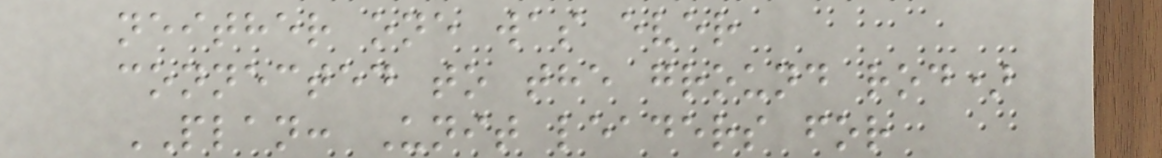neither one was ever
connected to the ground rod)
PLAN: Unit leaders for
